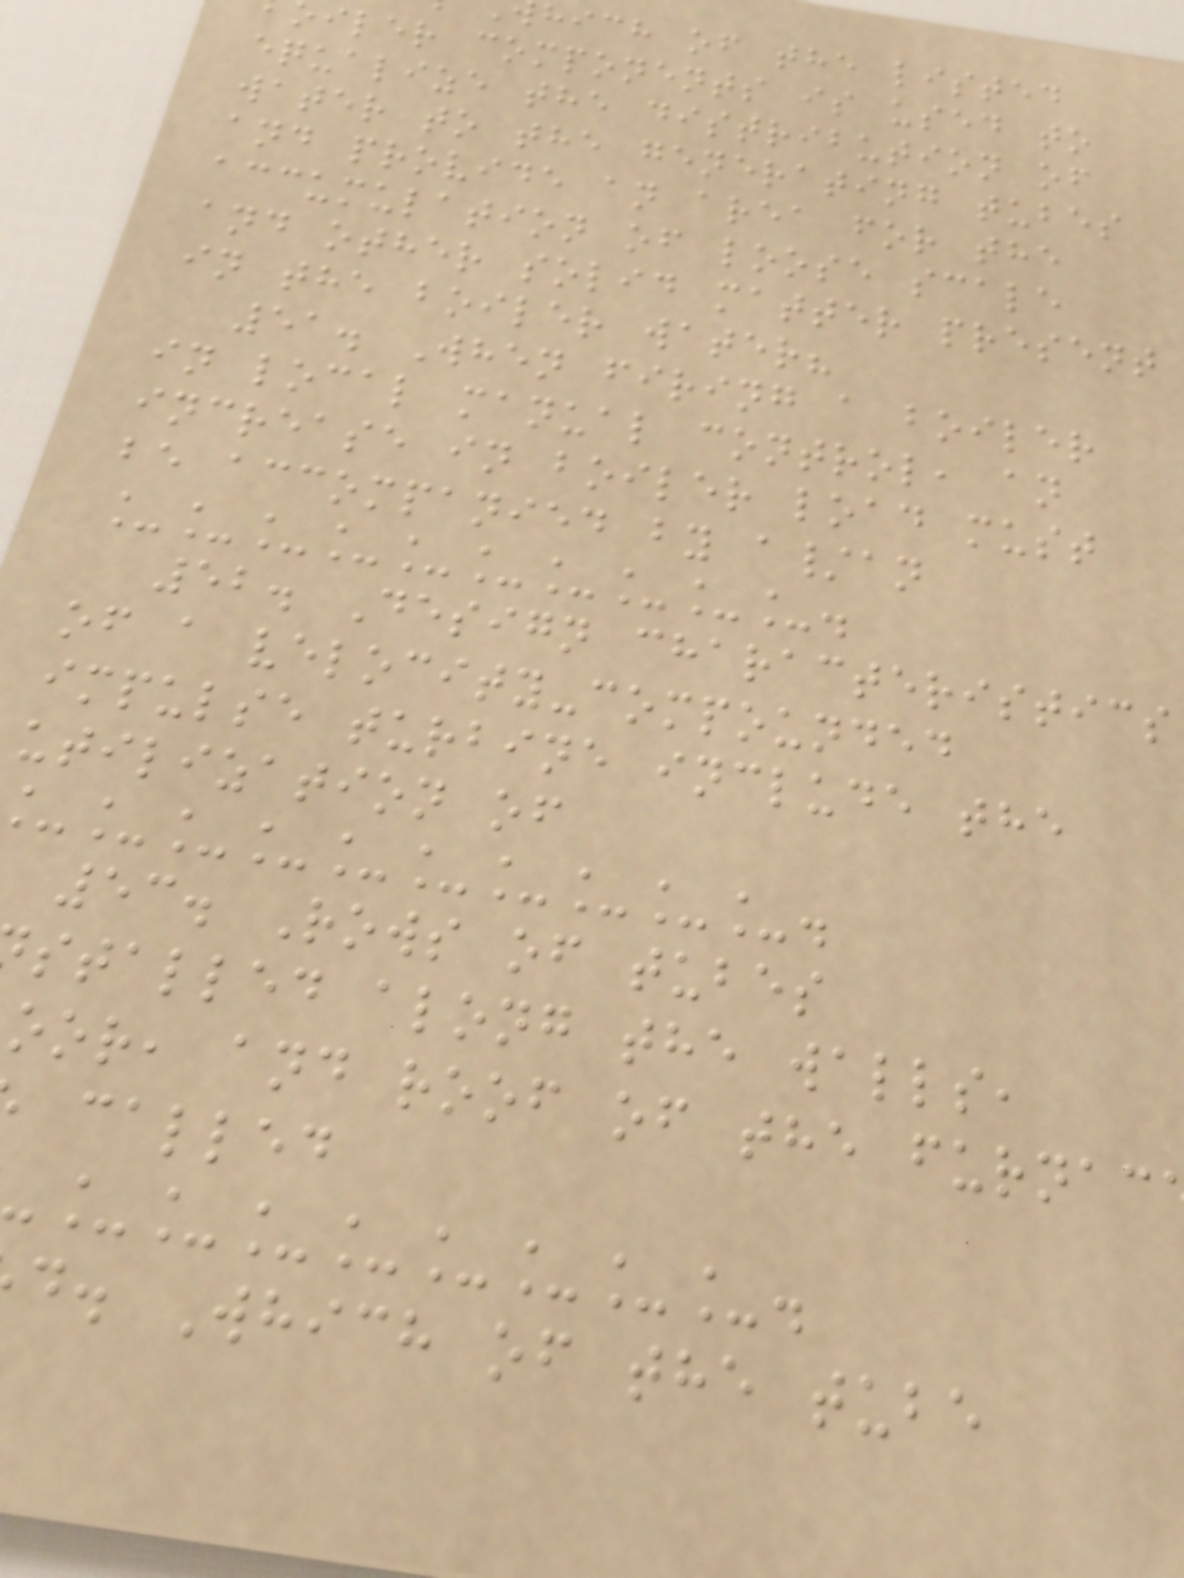hich of the listed
iler components is used to
equalize the distribution of
water to the generating tubes
and provide an area for the
accumulation of loose scale
and other solid matter present
in the boiler water?
51. When firing a boiler
in local manual control, an
increase in boiler load must
be accompanied by a/an
__________.
52. Design characteristics
of a velocity-compounded
impulse turbine include the
utilization of
_________.
53. Rows of tubes
stalled along the walls,
oor, and roof of the furnac
called
________.
d. Which of the tube
